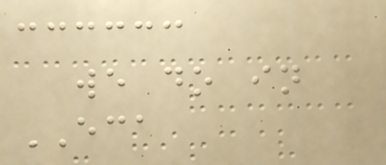we do in
ECA
